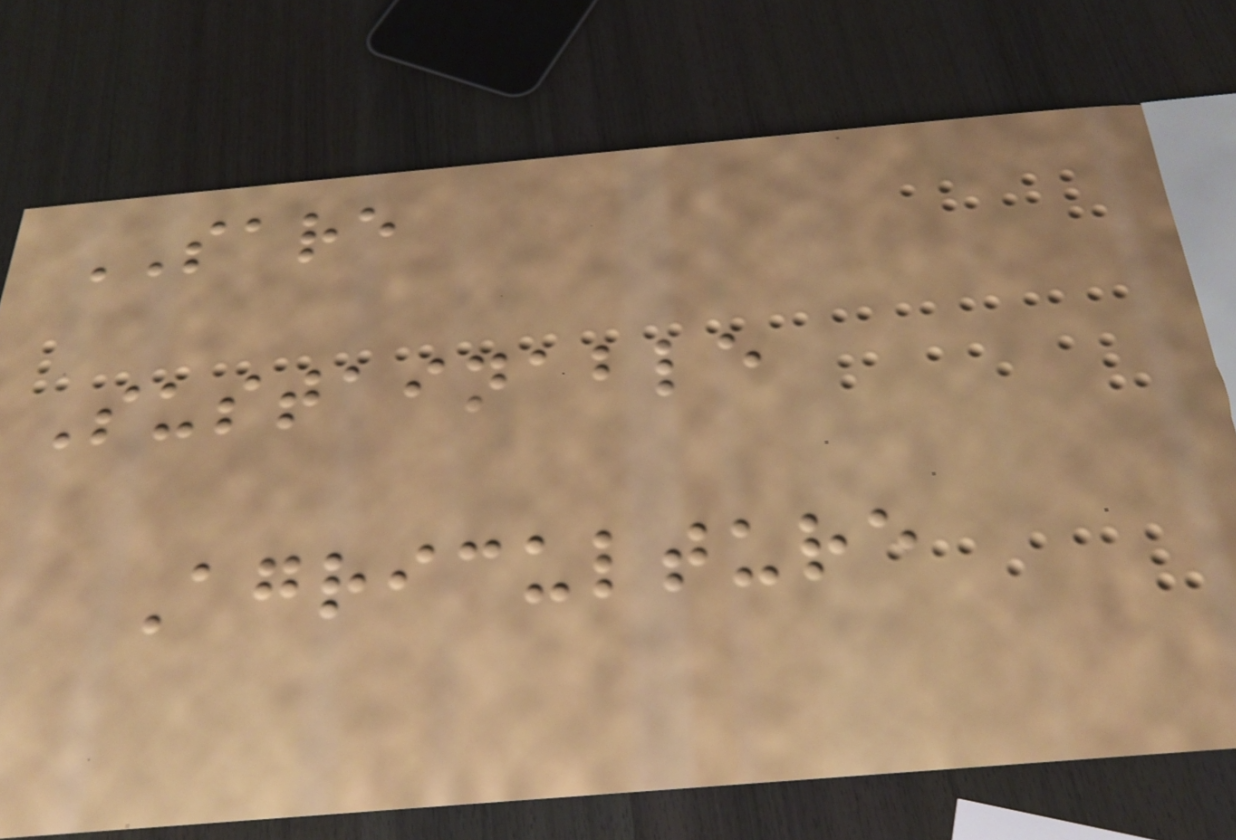SARE
Sustainable
Agriculture
